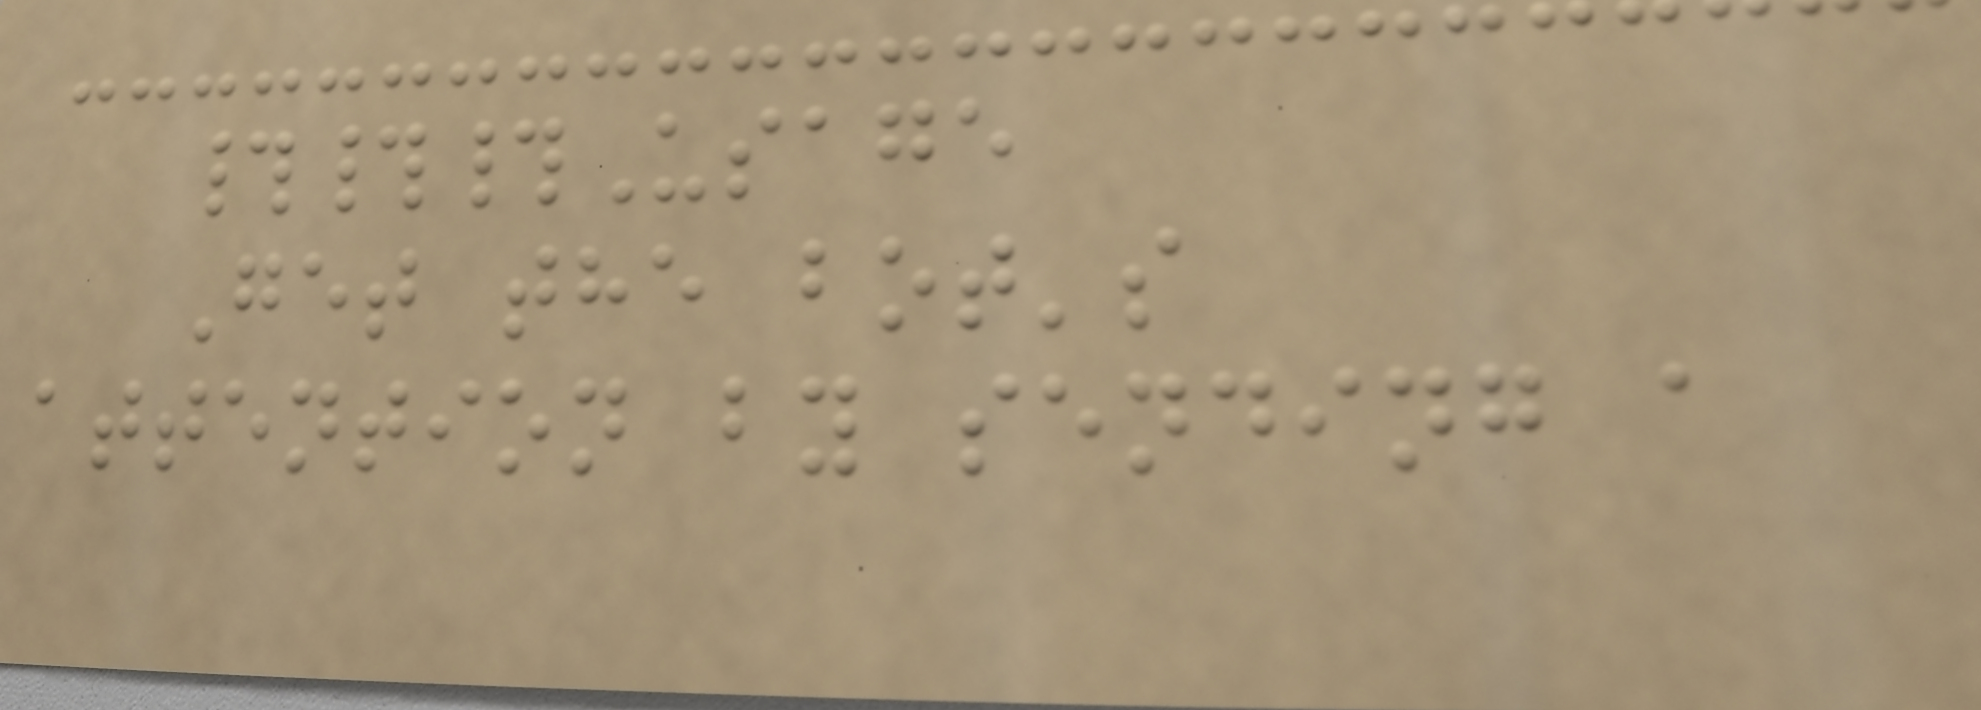###Usage
Get the bot's
attention by sending a
